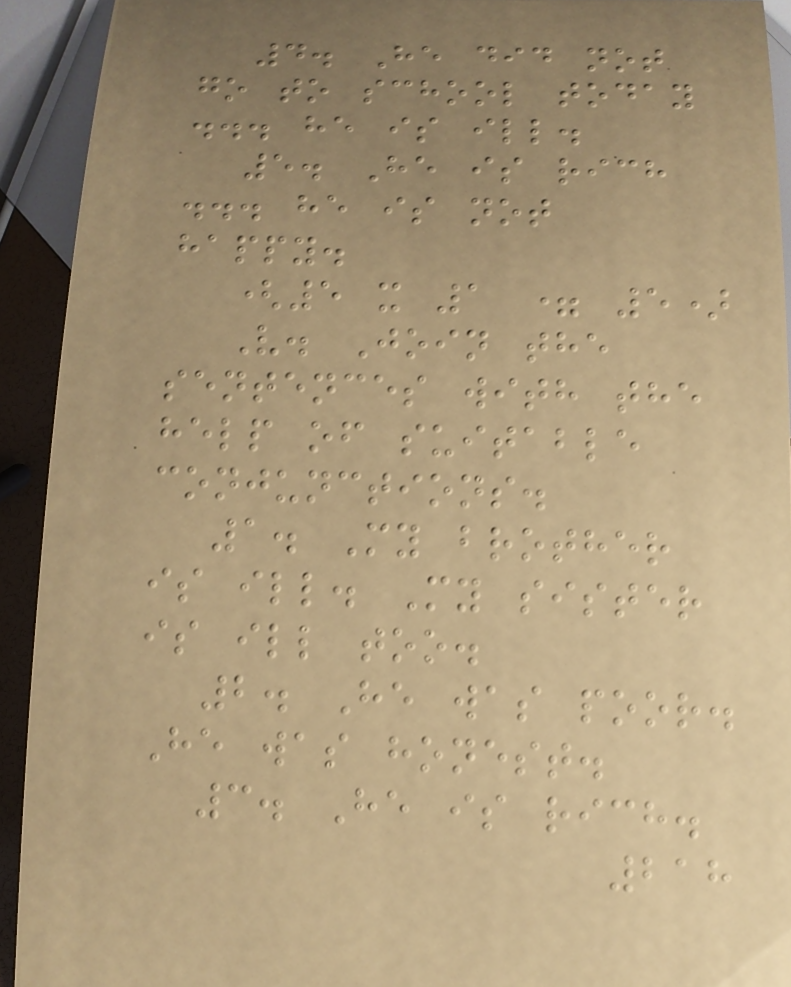4. He did not
go to school today
... he is ill.
5. He is rich
... he is not
happy.
(5 x 1 = 5)
V. Join the
sentences with the
help of suitable
conjunctions.
1. My brother
is ill. My sister
is ill too.
2. He was poor.
He was honest.
3. He is rich.
218
